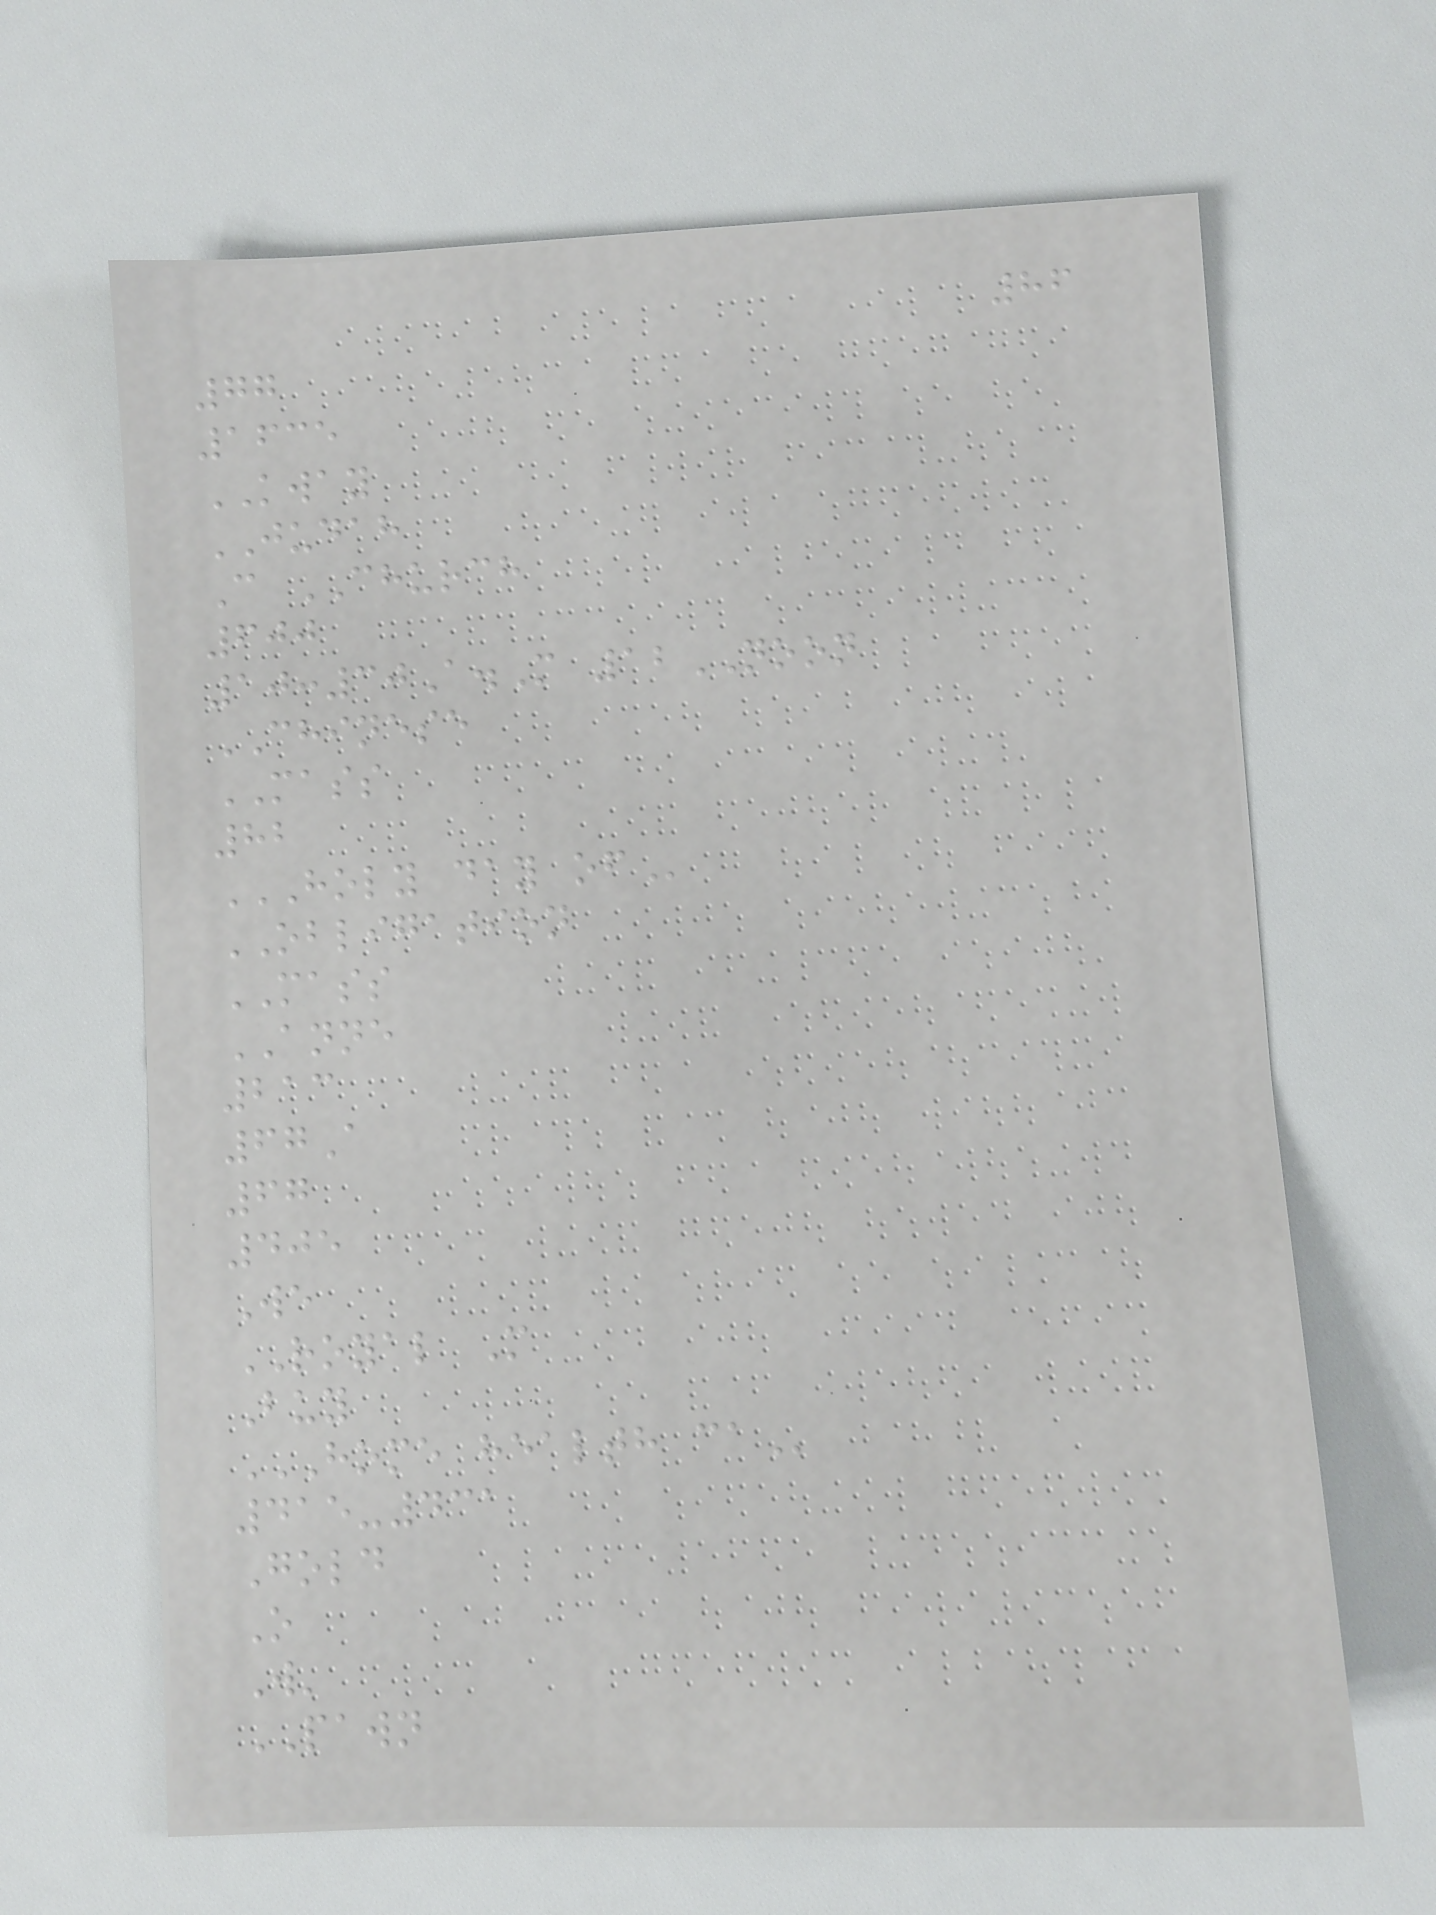86
77
1635
KWAY
JUDAH
C CHURCH
600
10:30A.M 12NOON
CHINESE
MASS
82
HOLY DAY OF
OBLIGATION
MASS
ANNE
213
67A
67
405
We
ROYAL M
Buy
HOME HEALTH CA
415-431
Gold
O
W'
PAWN
